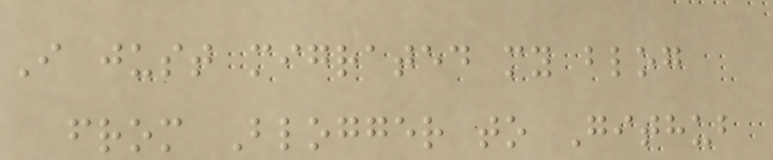I just migrated my blog
from Blogger to Github
